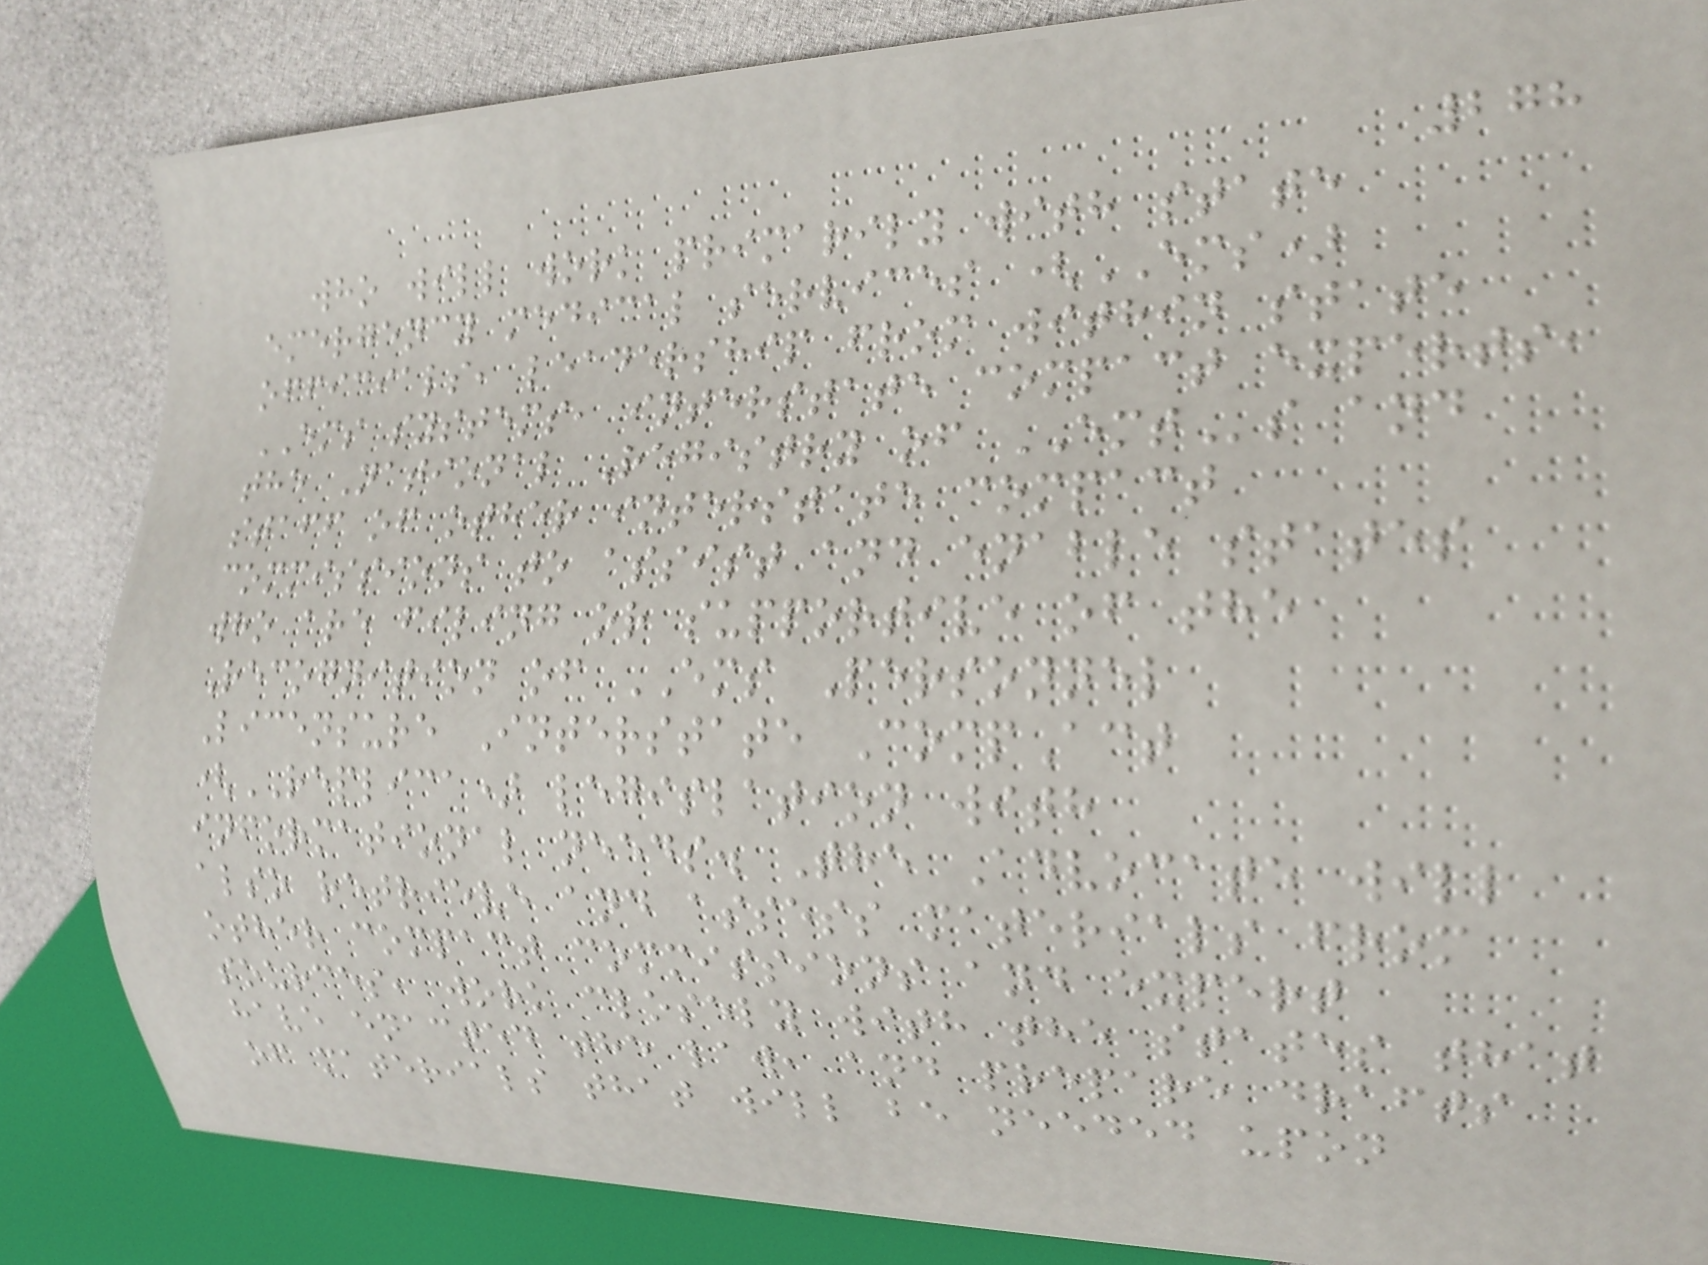278
who will work primarily with state
emergency medical services (EMS)
officials, leadership from within state
EMS systems, interstate compact experts,
the National Registry of EMTs and
staff of other interstate compact
commissions to assist and enable states
who are filing or supportive of the
Recognition of EMS Personnel
Licensure Interstate CompAct
(REPLICA) legislation with
informational needs. The Advocate will
also retrieve and assess materials from
other compact commissions and expert
sources, work closely with the states that
have enacted the law, and prepare drafts
of materials that will be needed upon
